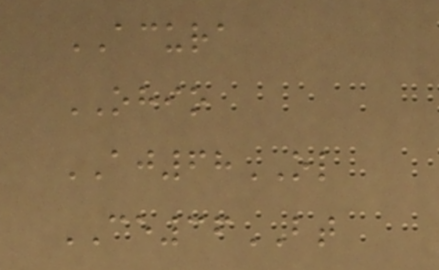ACURA
OHIO
AJ68OL
CE36BT
